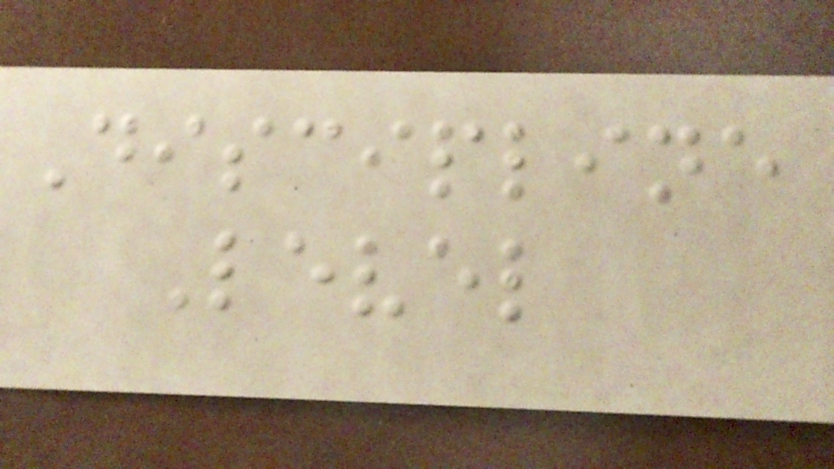Discipline
Level
